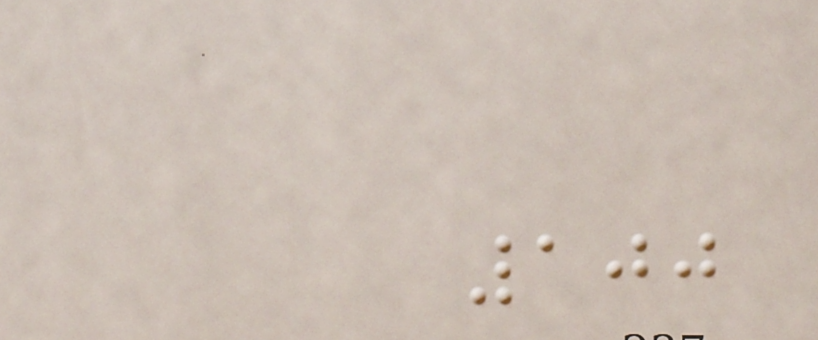100
